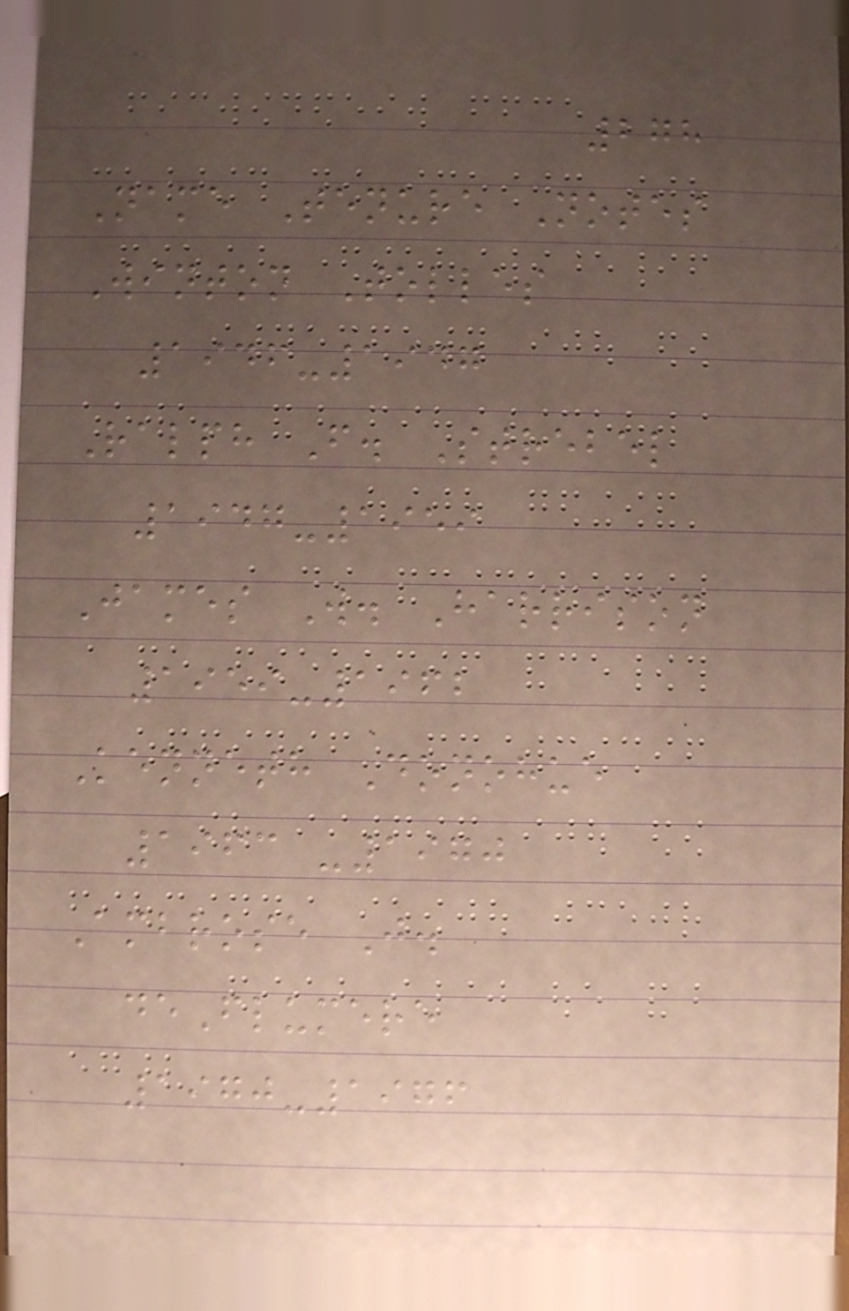278
Name Tenure Notes
Winton Tolles
1946-1947
Ralph F. Strebel
1947-1959
James W. Harrison
1959-1962
Kenneth Donohue
1963 -1970
Ambrose J.
deFlumere
1970-1976
